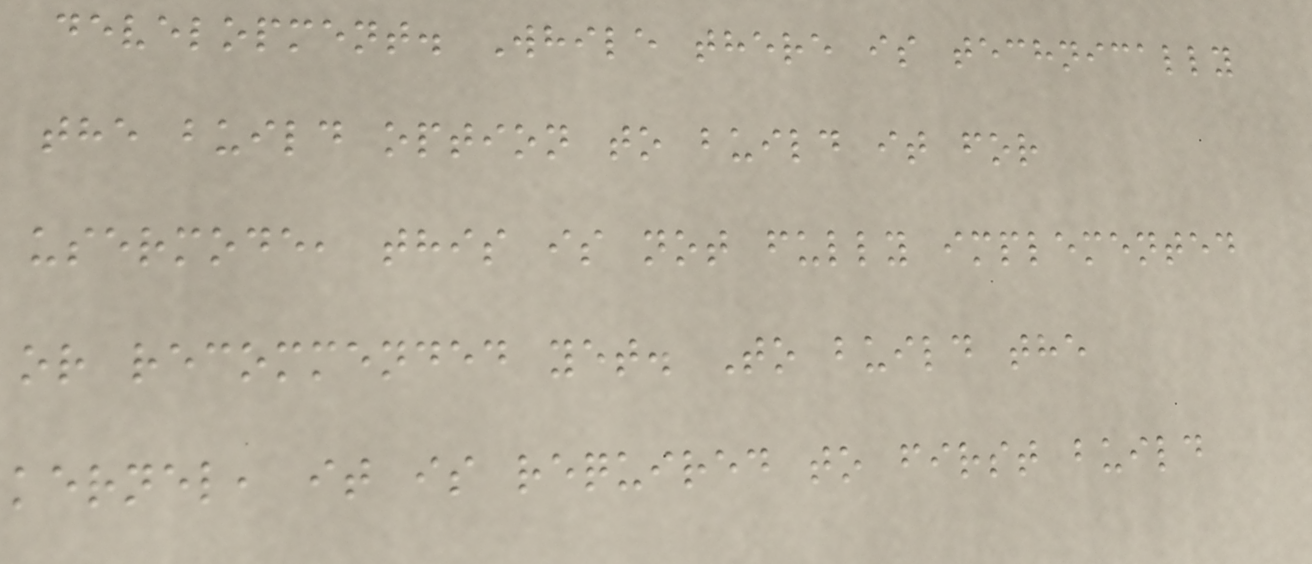development. While there is technically
the build option to build it for
usermode, this is not fully implemented
or recommended yet. To build the
kernel, it is required to first build
